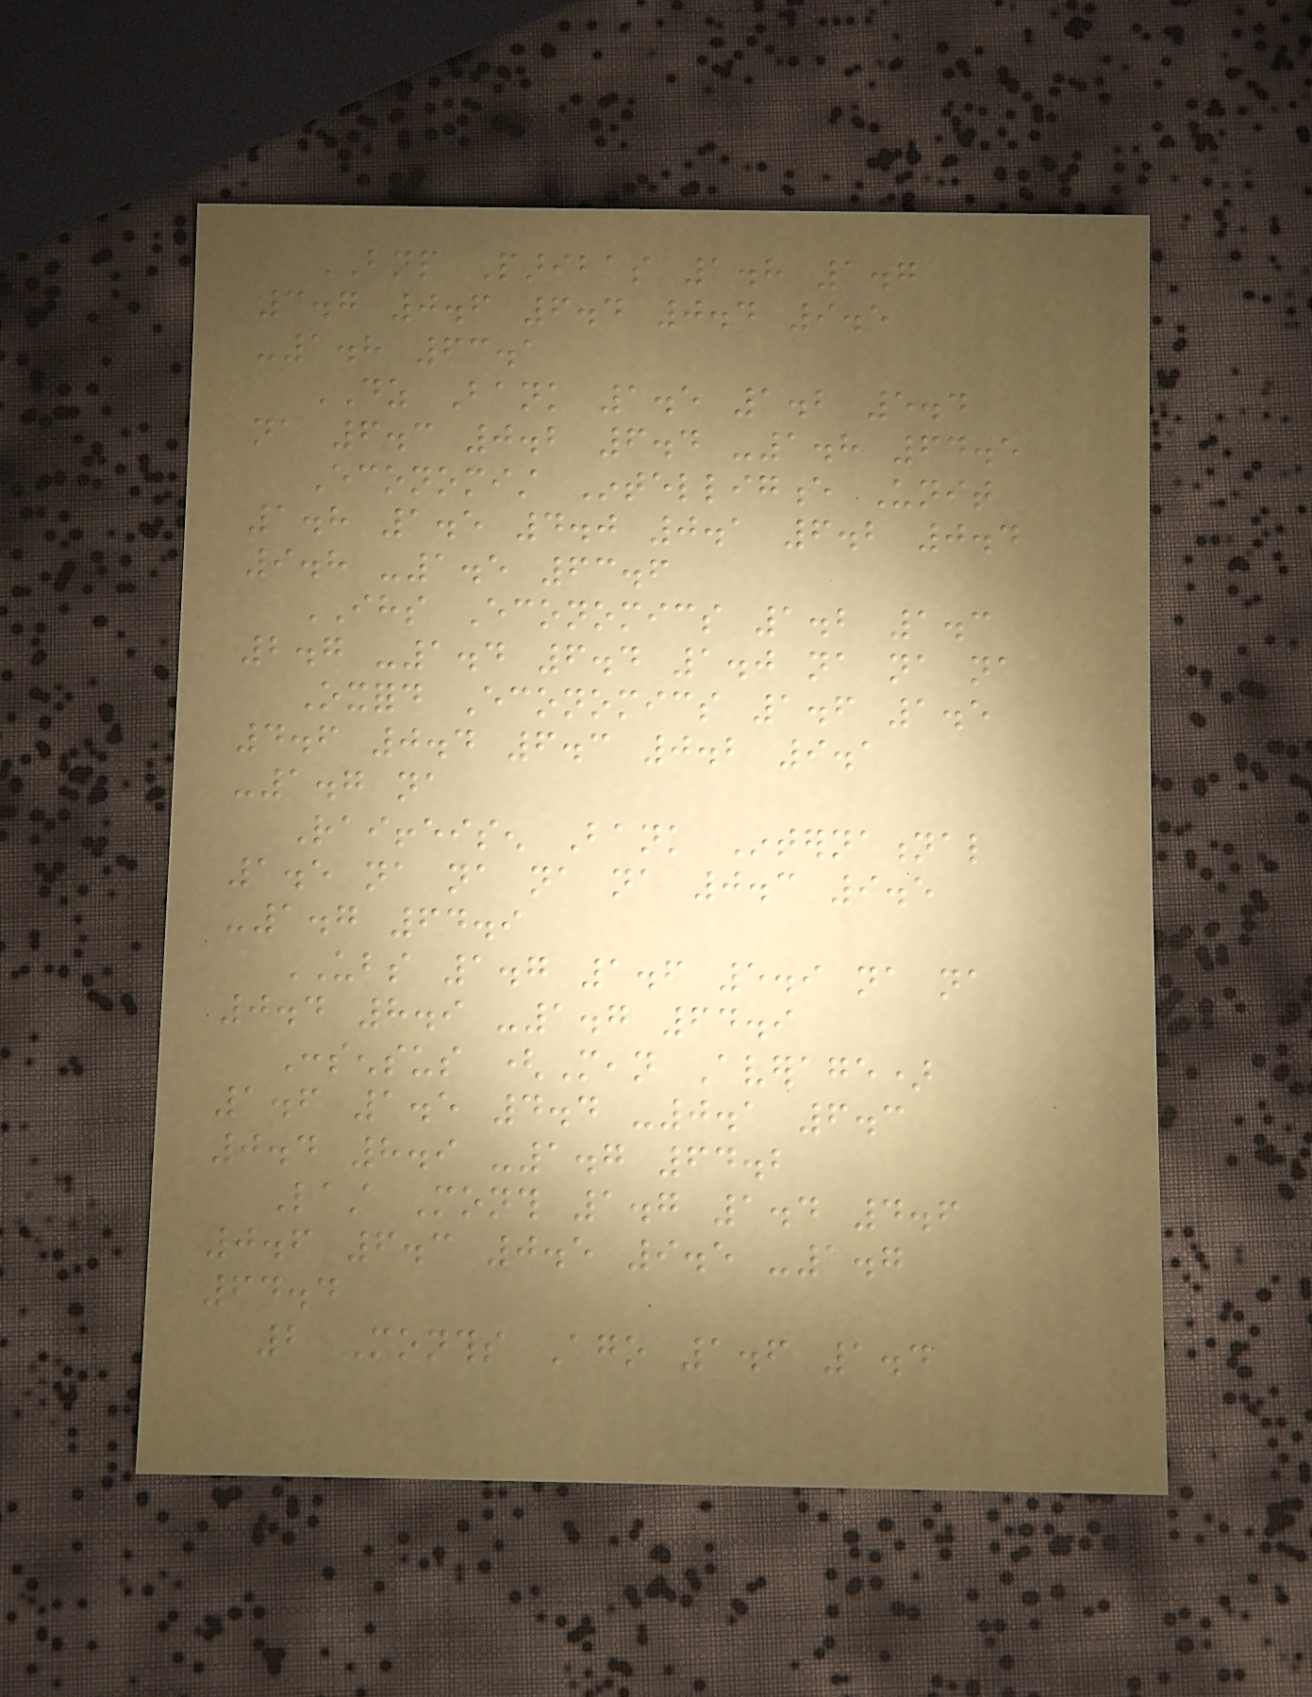BNP Paribas 1.8 1.7
3.7 0.6 6.4 0.4 9.5
-1.8 63.1
DZ Bank 1.5 1.2 5.4
na 6.3 0.2 6.4 -1.8 64.5
Economist Intelligence Unit
1.8 1.5 4.0 0.1 6.2 0.4
9.8 -1.5 63.6
IHS Economics 1.2 1.3
2.7 -1.4 6.4 1.0 na na na
Oxford Economics 1.6 1.5
4.6 0.4 6.3 0.2 9.1
-1.7 na
Raiffeisen Bank International
1.5 na na na na 0.3 9.5
-1.7 64.9
UBS 1.7 1.6 5.9 na na
0.4 8.9 -1.7 64.9
Consensus (Mean Average)
1.6 1.5 4.4 -0.1 6.3
0.4 8.9 -1.7 64.2
Last Month 1.7 1.4 4.6
0.6 6.3 0.5 9.5 -1.7
64.4
2 Months Ago 1.6 1.4
